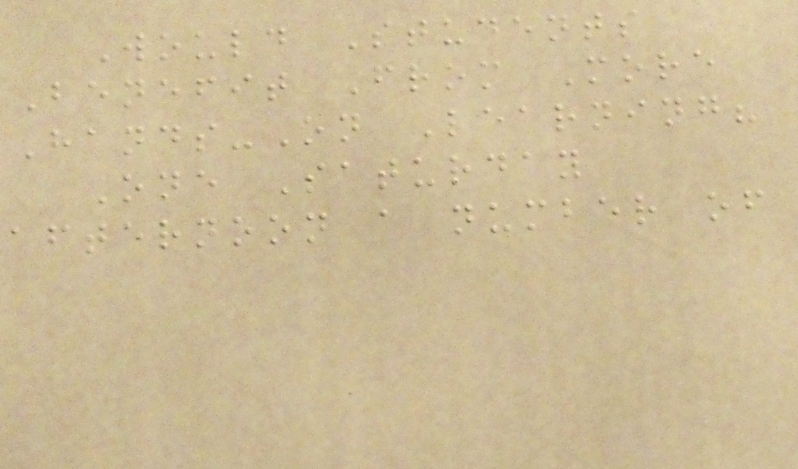Would Students
Benefit From More
Hands-On Learning?
One Saturday
afternoon a number of
